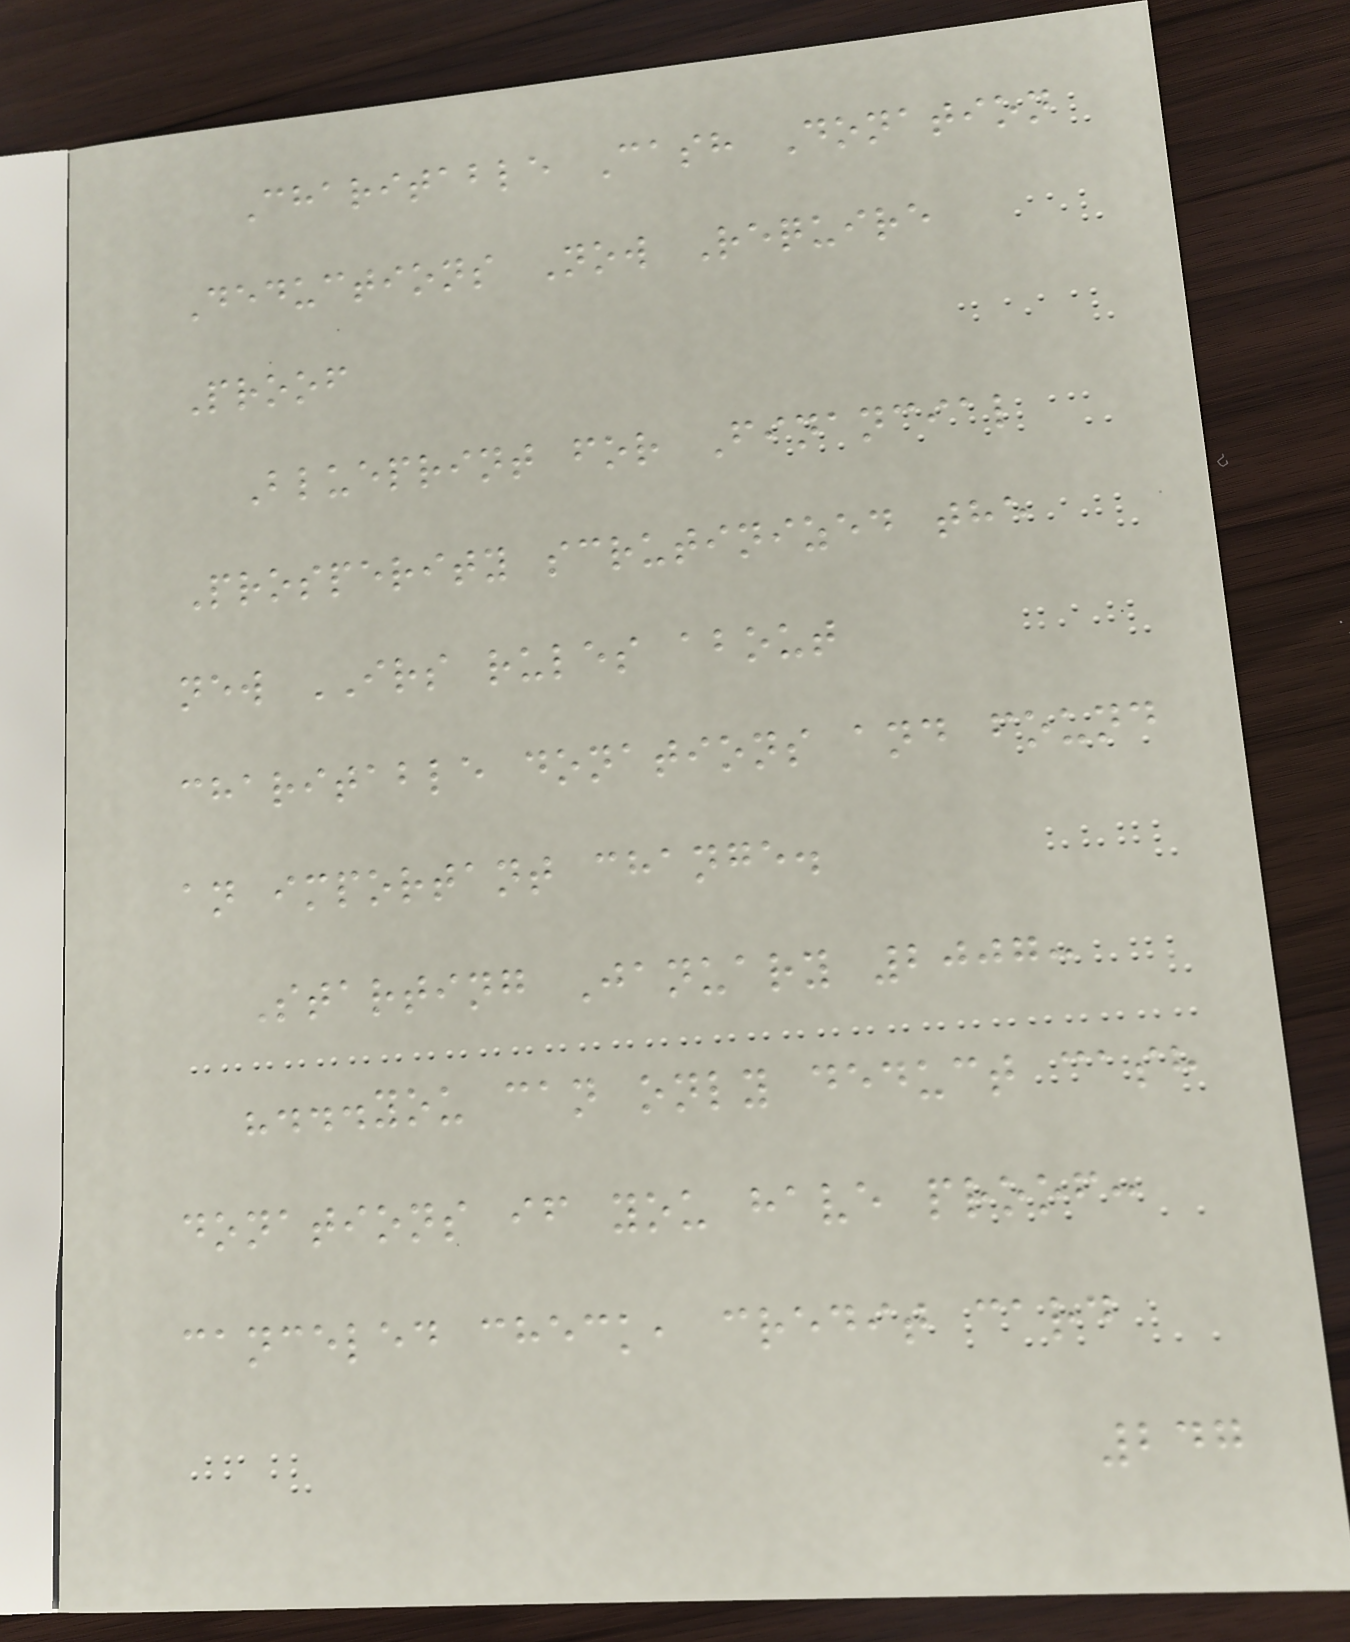Charitable Cash Donation
Deductions Now Require
Proof
Blueprint for Financial
Prosperity scrutinized the
new IRS rules about
charitable donations and found
an important change.
Starting January 2007:
"...you can only deduct cash
donations if you have proof:
canceled check, credit card
247
